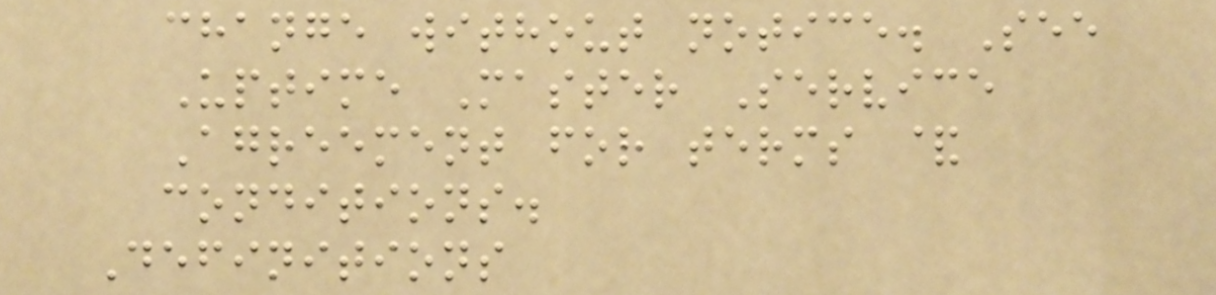change without notice. See
Uptime Master Service
Agreement for terms &
conditions.
Definitions
